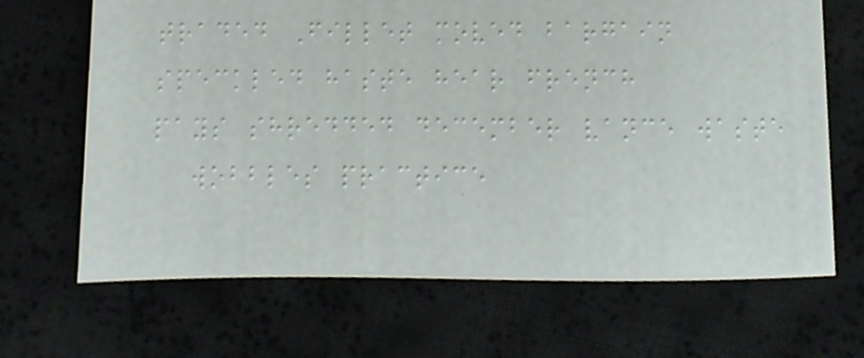traded Fillet moved bargain
speckled haste hear french
pays shredded december vance waste
wobbles practice
